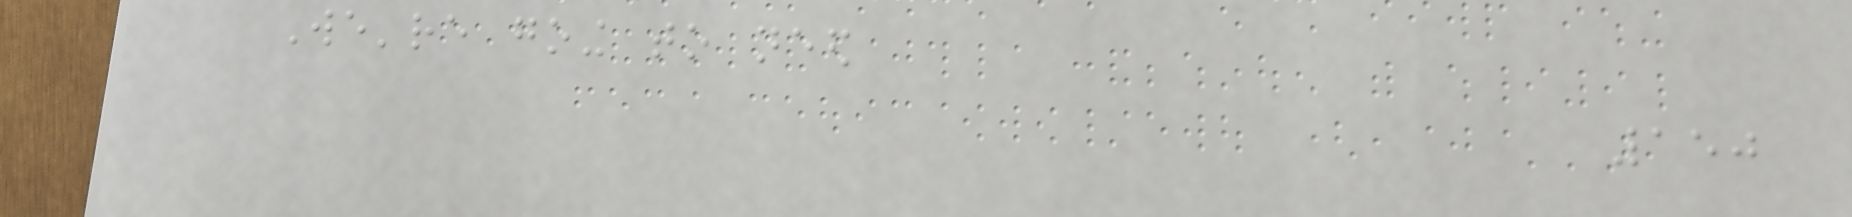We're going to need
150
